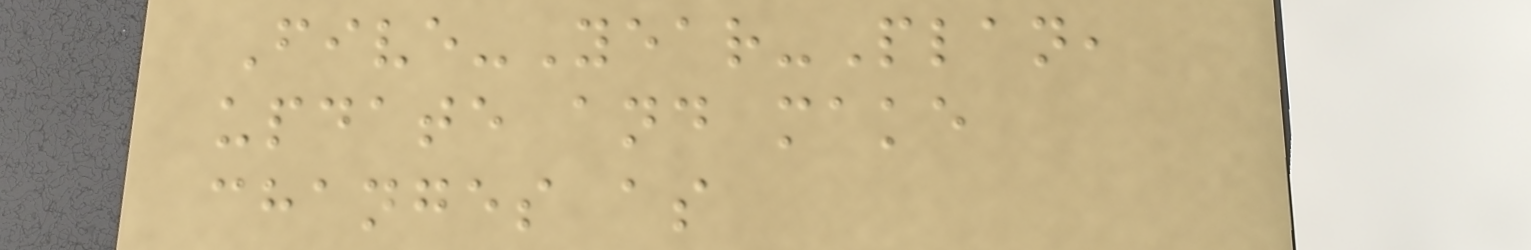Five-Year-Plan,
update and make
changes as
